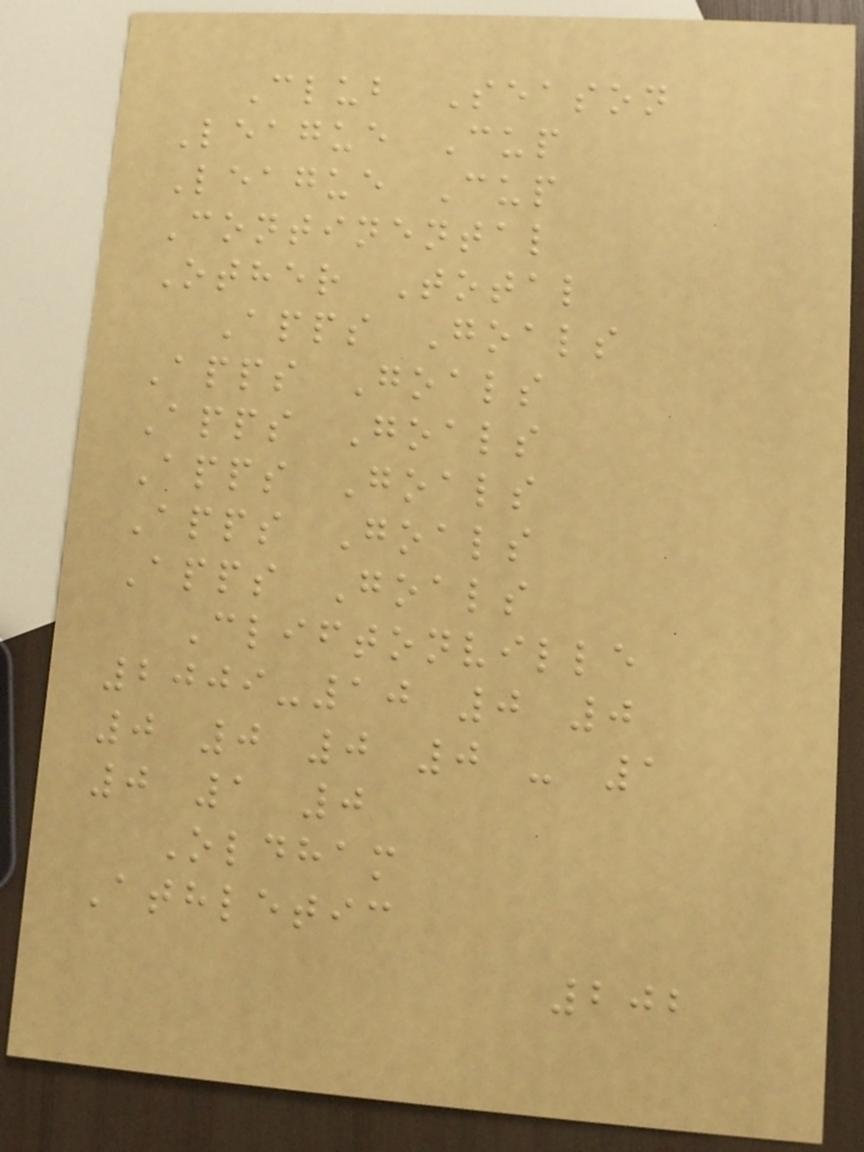Club Season
League Cup
League Cup
Continental
Other Total
Apps Goals
Apps Goals
Apps Goals
Apps Goals
Apps Goals
Apps Goals
Cliftonville
2009-10 0 0
0 0 0 0 - 1
0 1 0
Oldham
Athletic
202
